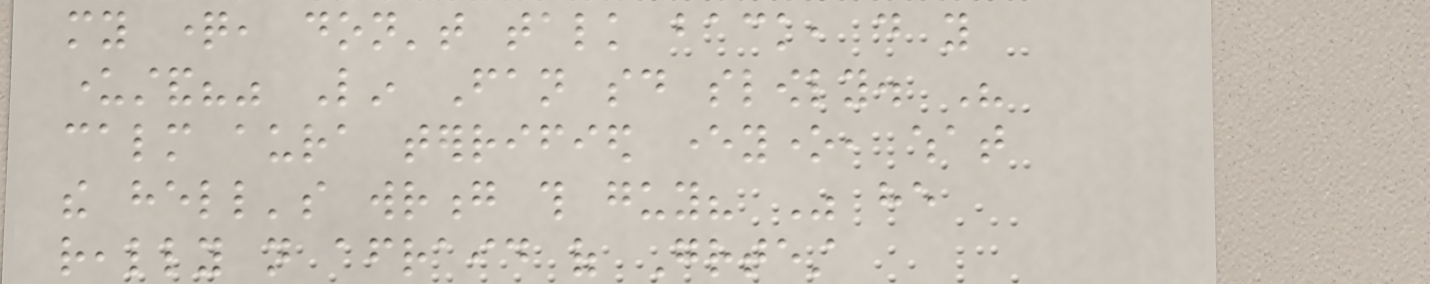my question, don't talk back, do you
understand?" Lin Fan said slowly. His
calm aura terrified everyone, what
the hell's wrong this guy? Was he
really not afraid of Greatest
